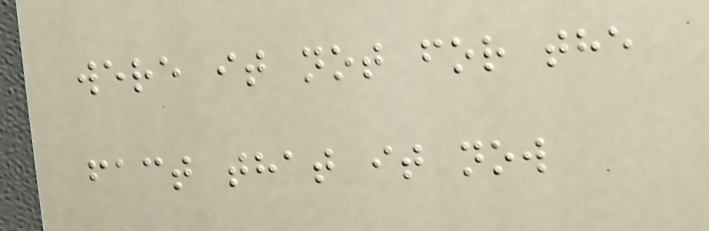were it not for the
fact that it now
